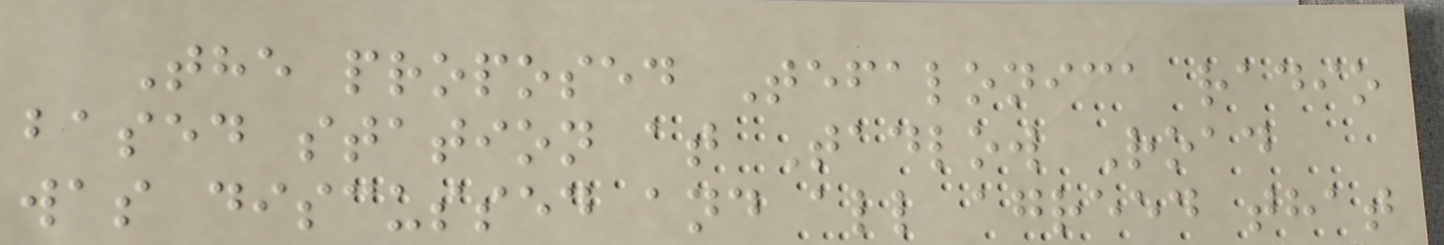The proposed Tefalonica radio
based station at Tadlow Road
was discussed and all agreed that
